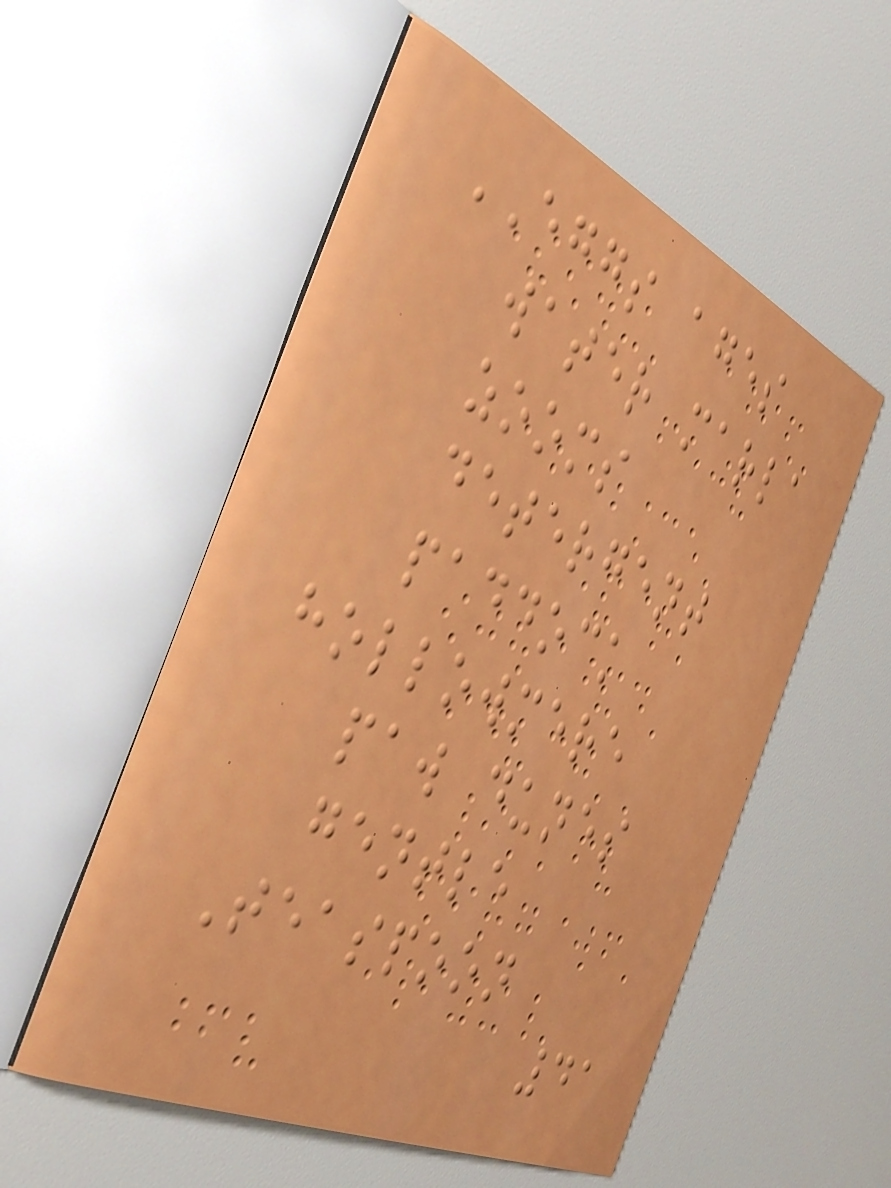EGGS ages
water marla
zooms
detergent
paddock
hollowmere
paw dunes
gentle
Teaspoon
41
